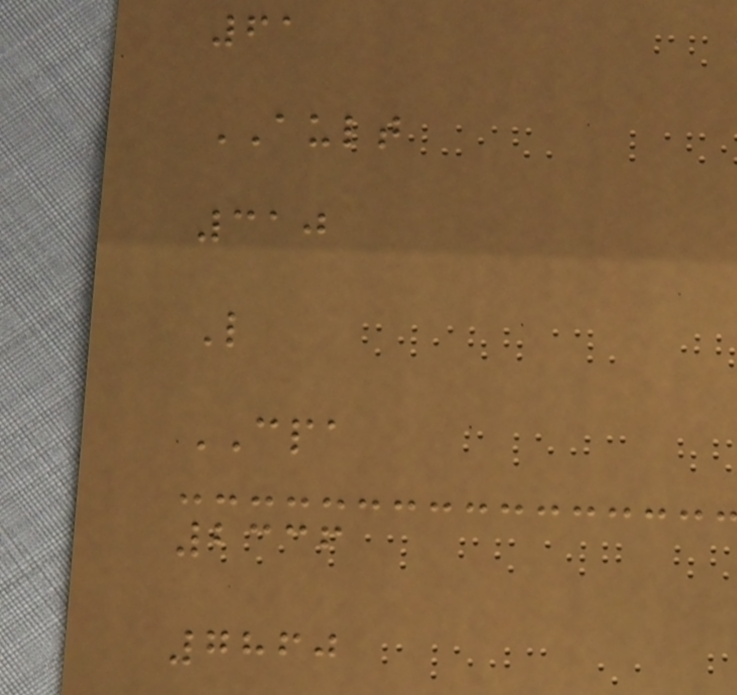61
AULT
310
L
CPA
2336
7860
